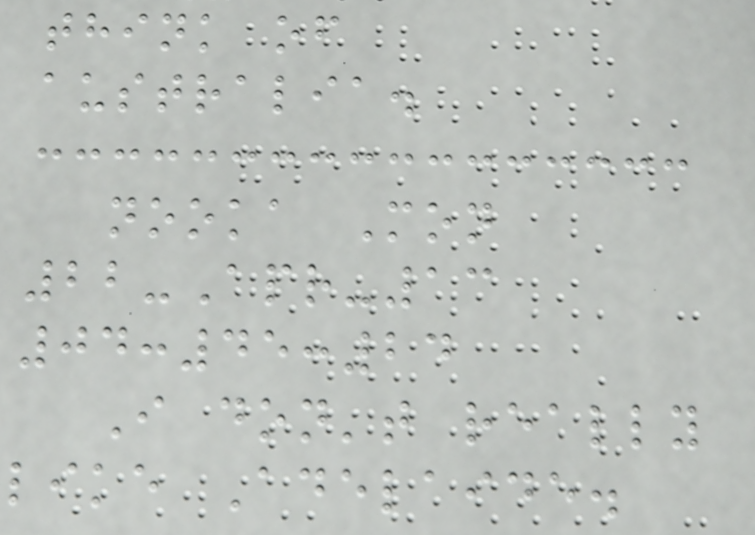think of
australia.
nooka Mon
22-Apr-13
04:45:24
I don't really
like Adelaide.
